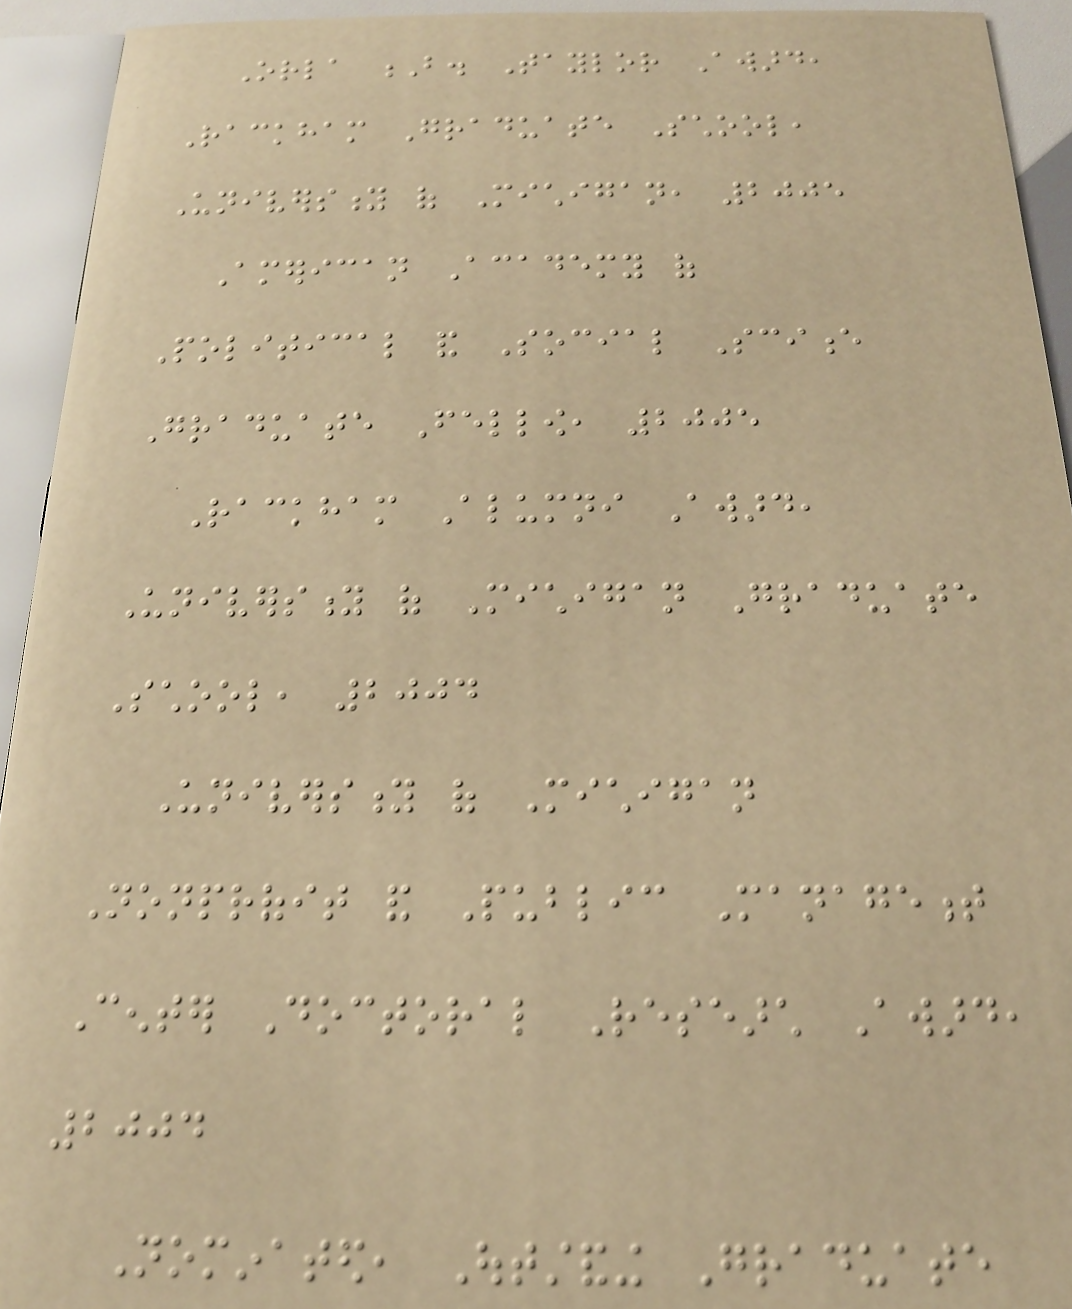Orla B. Taylor Award,
Rackham Graduate School,
University of Michigan, 2005
American Academy of
Political and Social Science
Graduate Fellow, 2005
Rackham Alumni Award,
University of Michigan Graduate
School, 2004
University of Michigan
Nonprofit and Public Management
Center Doctoral Research Award,
2004
Nominated, Outstanding Graduate
